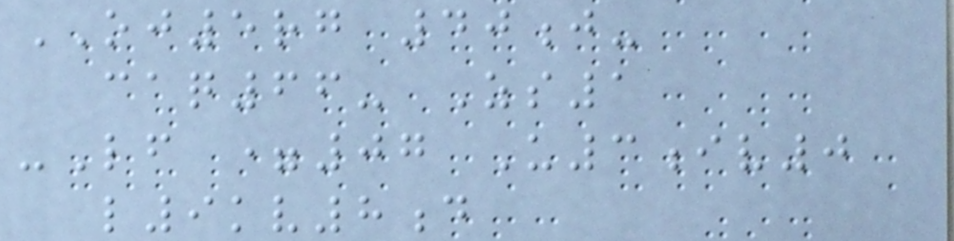OJ5rg 40j-
caq66- Zs1
-Lf =07 U3iv0
l9kv8d
